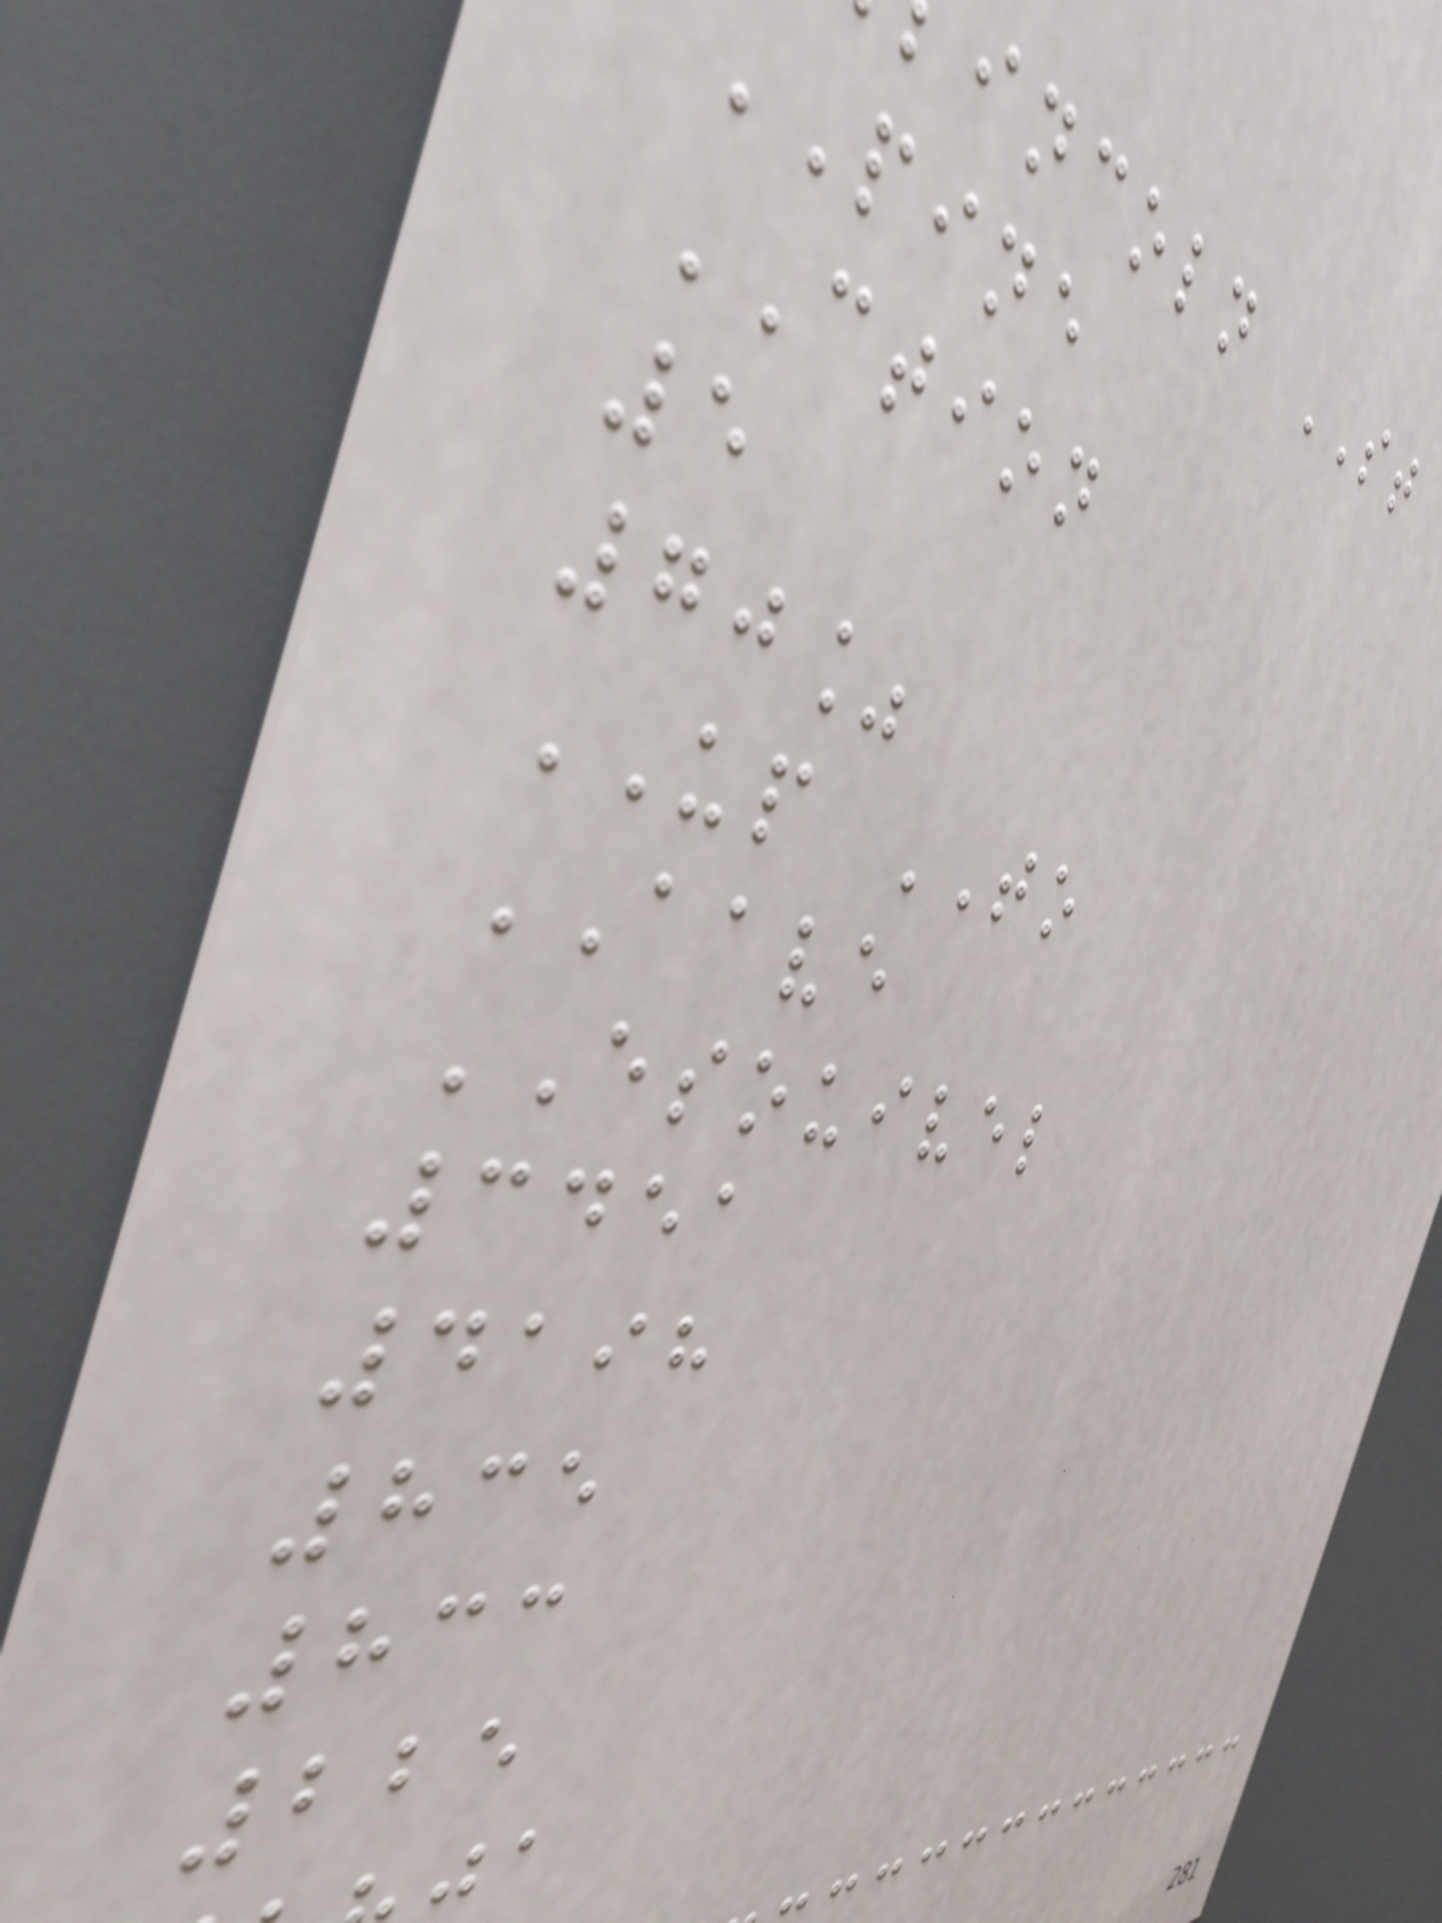incoln ST
pine
CTION
5
70%
UP TO
AAVE
ESOUIVEL
3451
4198
835
833
225
